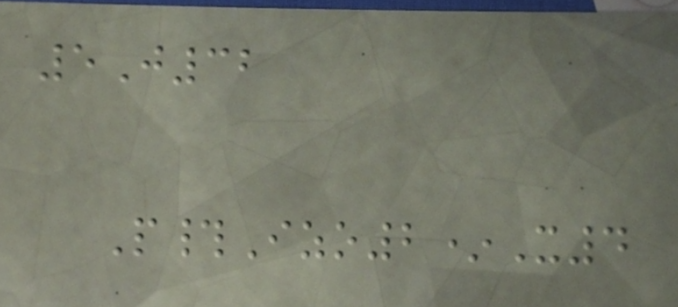5J32
P#Izo2*X4
